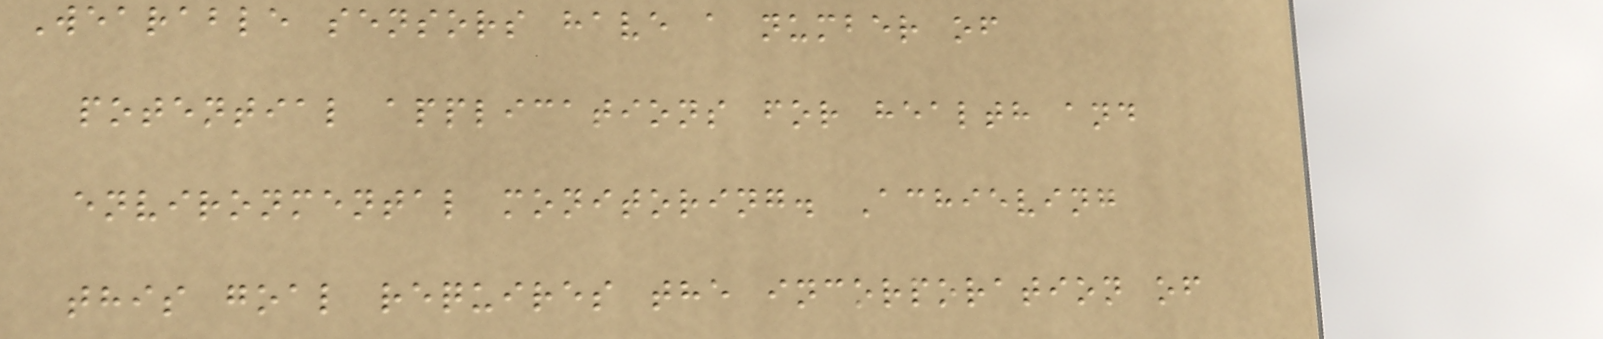Wearable sensors have a number of
potential applications for health and
environmental monitoring. Achieving
this goal requires the incorporation of
